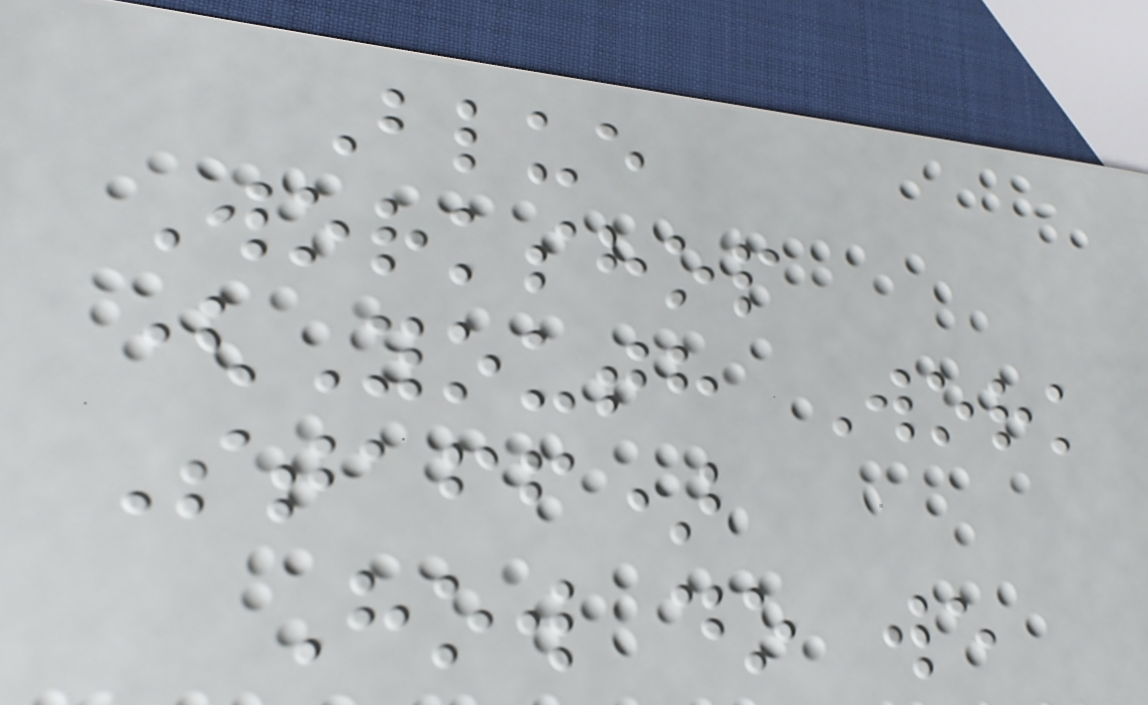Blue
Workshop
(Youth Work
Staff)
How do we
